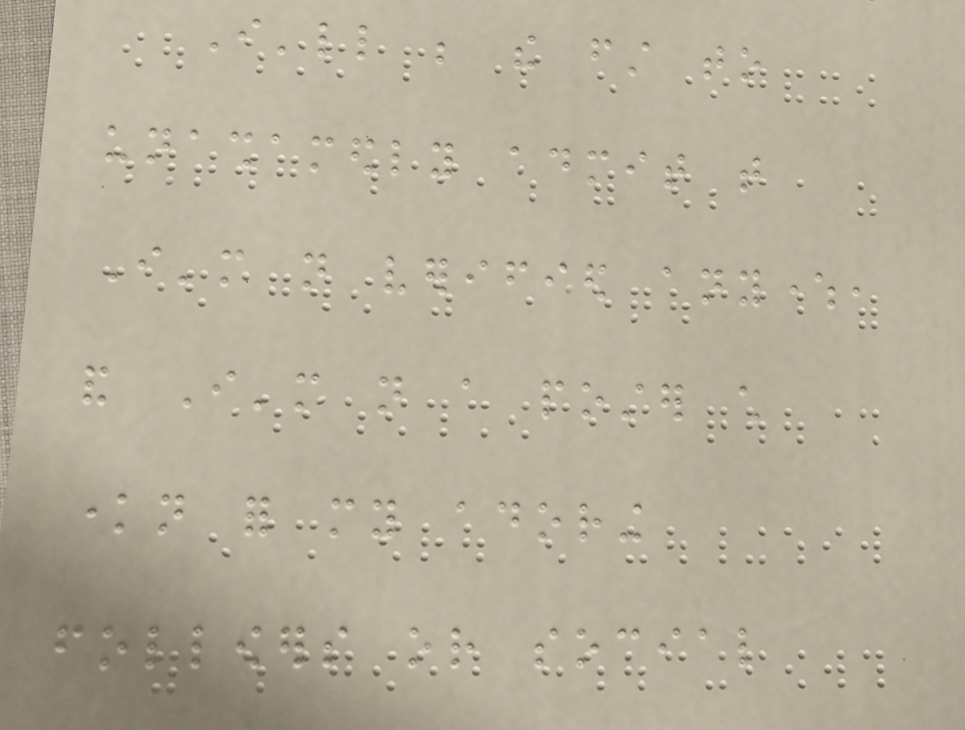I'll be the first to
unashamedly admit that
I'm not verified anywhere,
and I'm not a poster child
known for my adoring
followers or social
